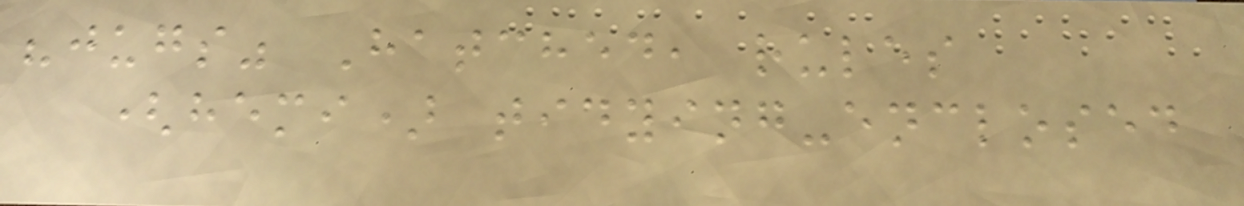"jugs" Hatched, rules
(hemi) tidying-enclosed
